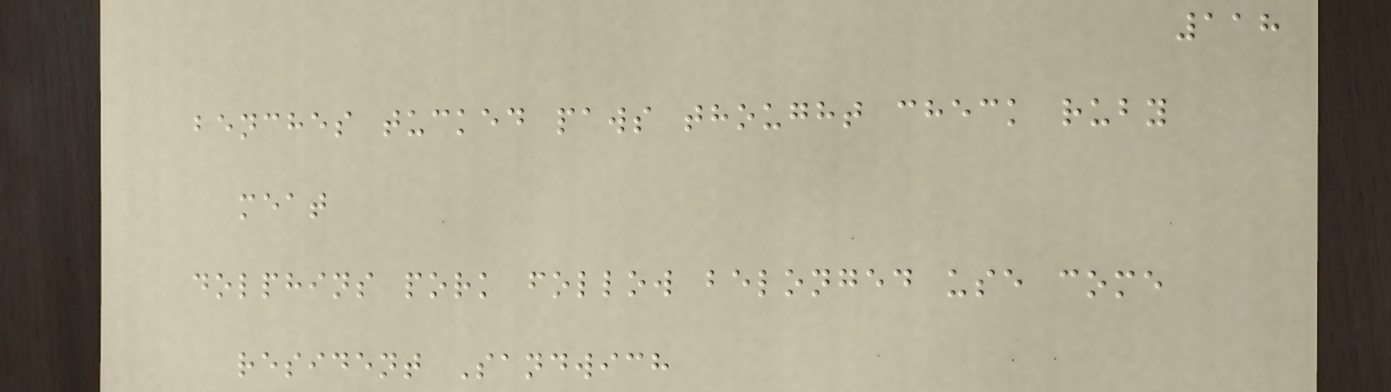118
benches tucked paws thought check ruby
meat
dolphins pork follow belonged use come
resident Sandwich
